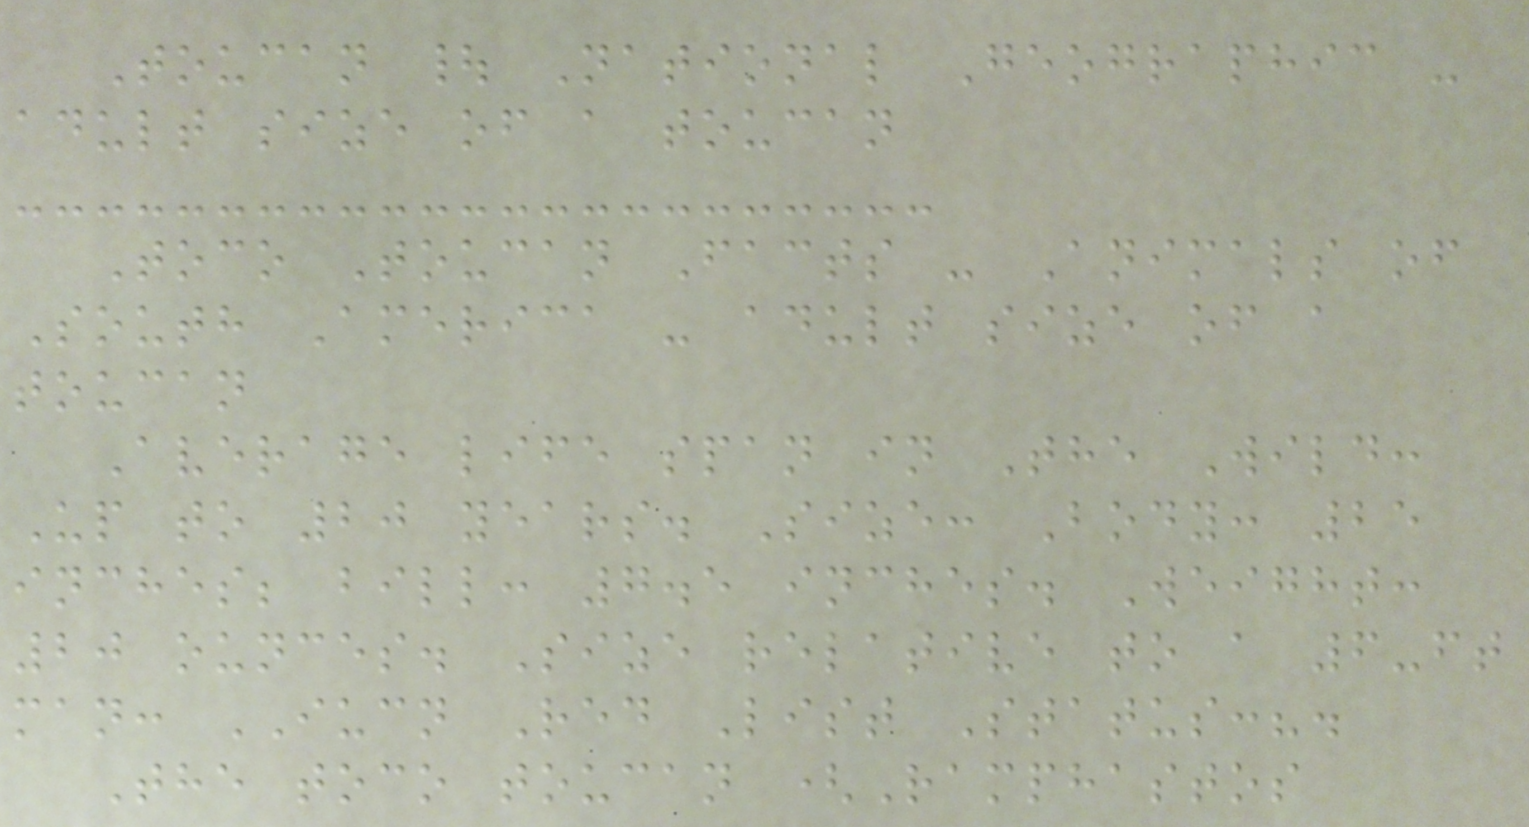Toucan | National Geographic -
adult size of a toucan
Toco Toucan Facts - Animals of
South America - adult size of a
toucan
Average life span in The Wild:
Up to 20 years. Size: Body: 25
inches; bill: 7.5 inches. Weight:
20 ounces. Size relative to a 6-ft
man: IUCN Red List Status:?.
The toco toucan (Ramphastos
